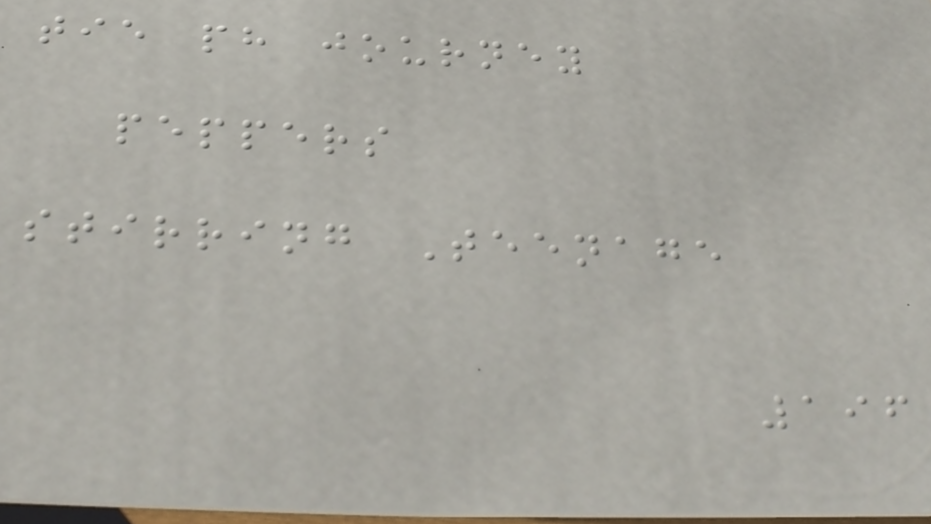tie ph journey
peppers
stirring Teenage
196
